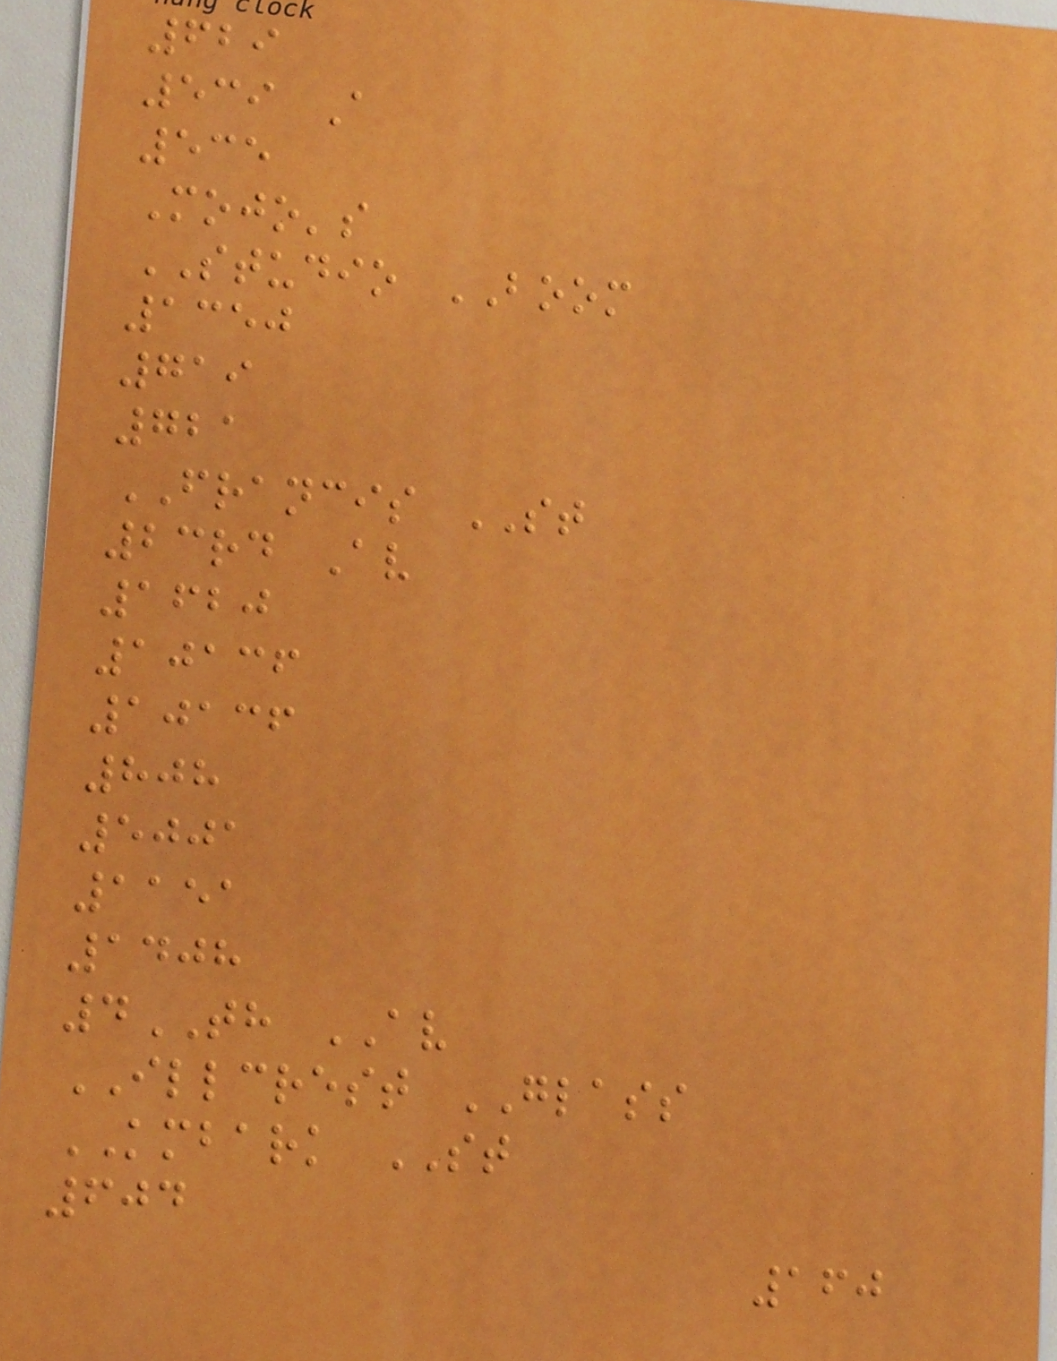629
539 A
535
Mojo's
STUDIO BOOM
1350
719
721
FRANCIS ST
23rd Av
1620
10136
10136
808
5001
1151
1408
4TH AV
ILLCREST GLASS
KMBARK ST
604
160
